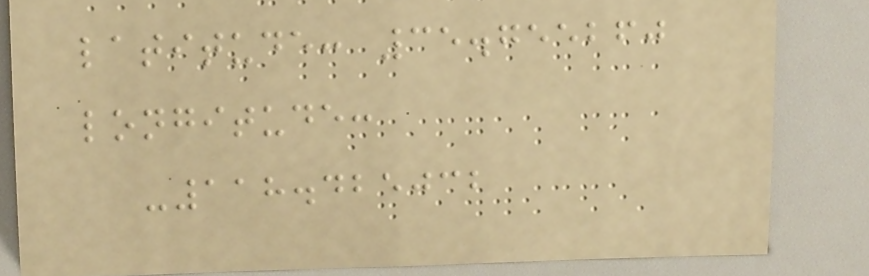latitude: 35.755260
longitude:
-118.425032
